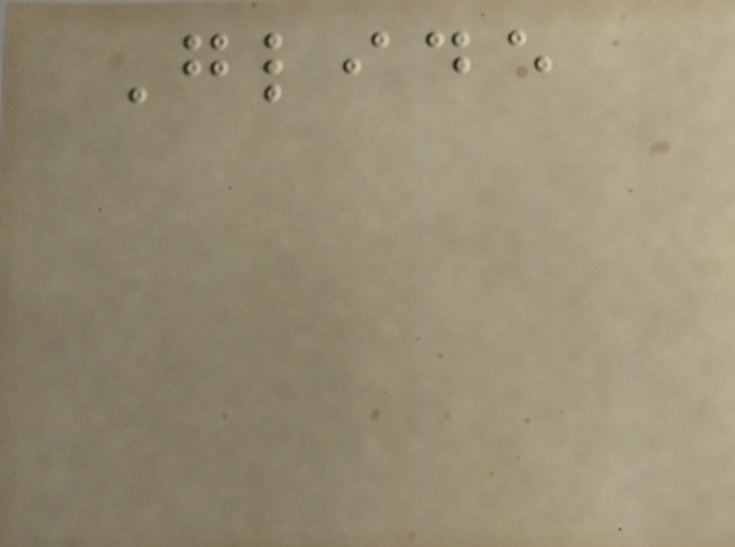Glide
